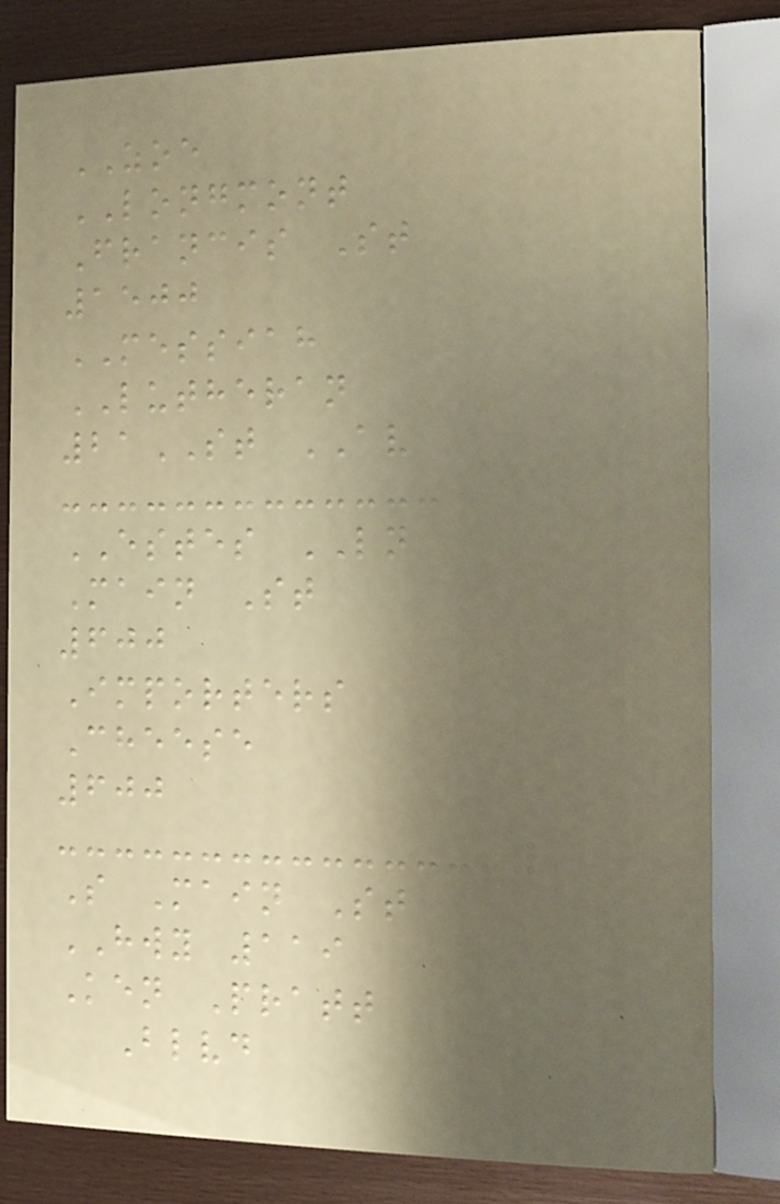ZOE
LONGMONT
Francis St
1500
MESSIAH
LUTHERAN
21ST AV
ESTES LN
Main St
600
Importers
Cheese
600
S Main St
HWY 119
Ken Pratt
Blvd
